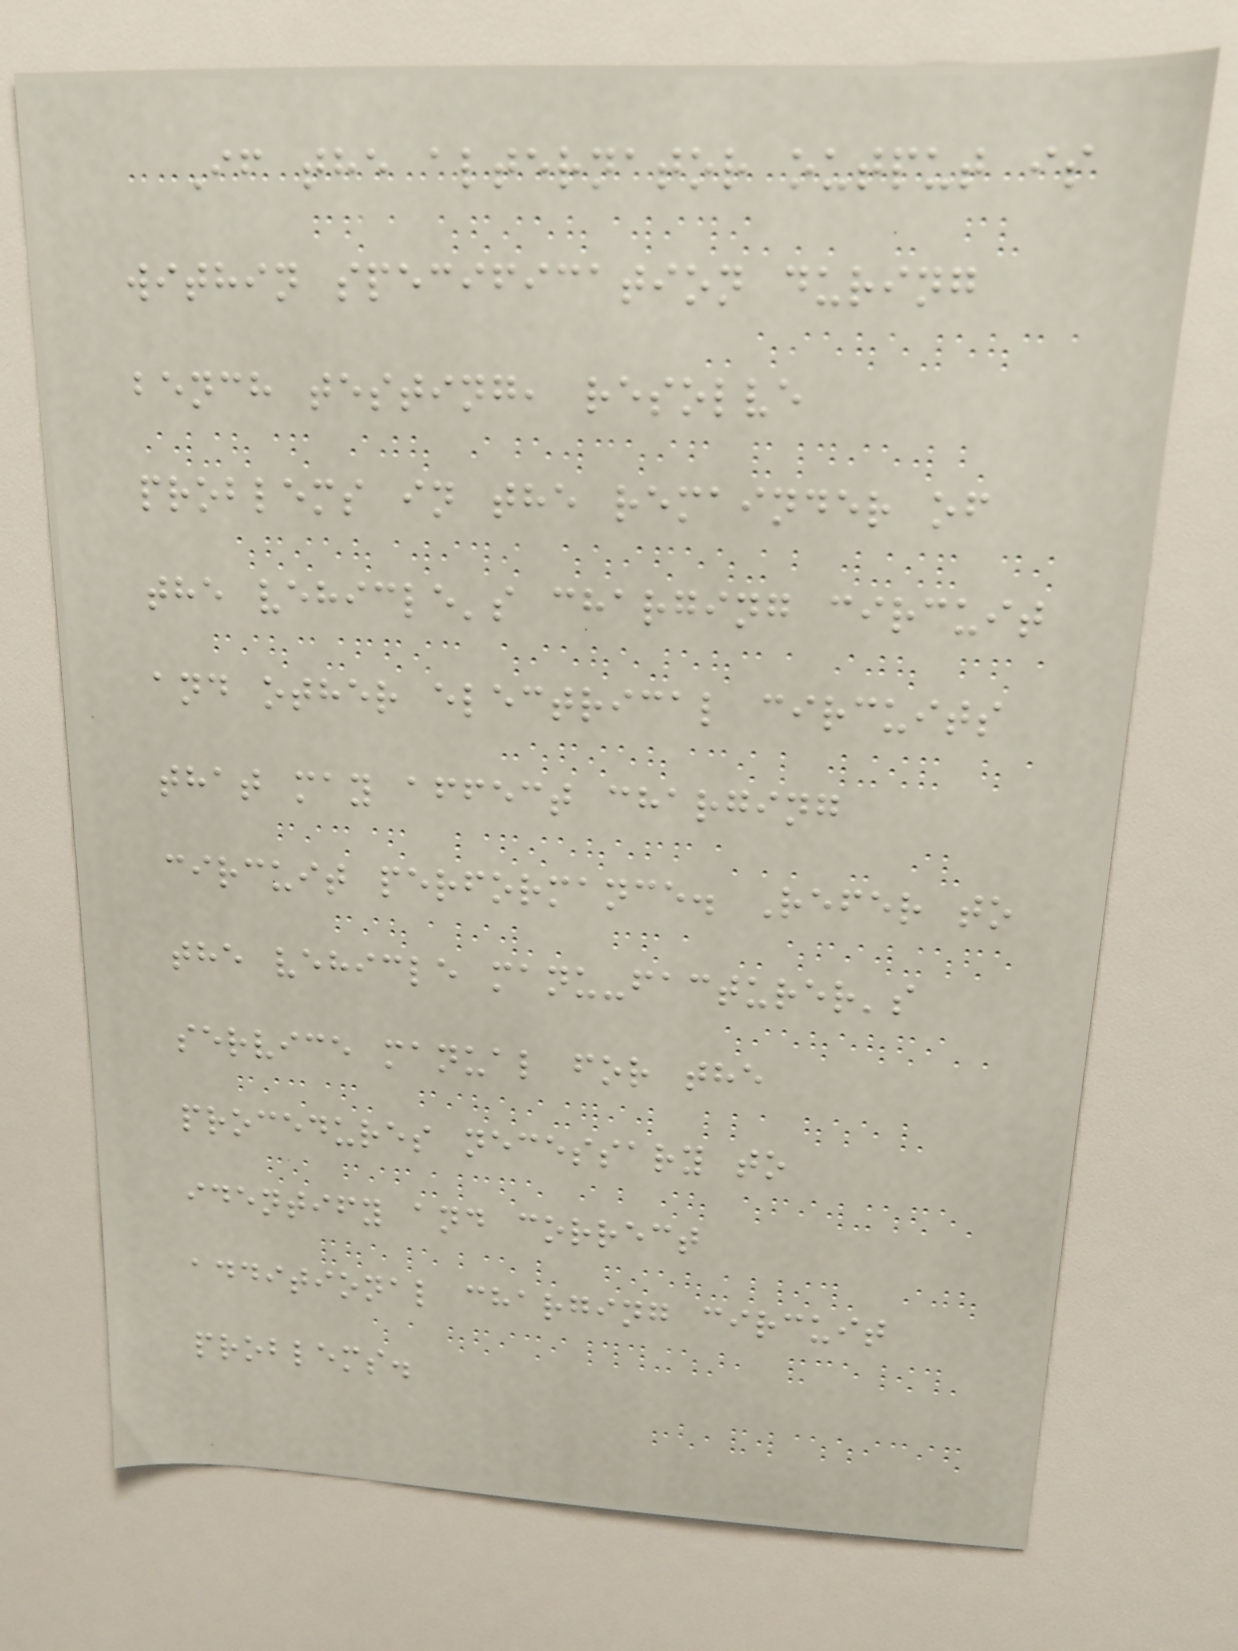If the alternator output is
within specification during
bench testing, resolve
problems in the remainder of
the vehicle's charging circuit
and other electrical circuits
that may affect charging
circuit performance. Refer to
the vehicle manu-facturer's
service manual for the
procedures necessary to
identify and correct
additional charging circuit
problems.
